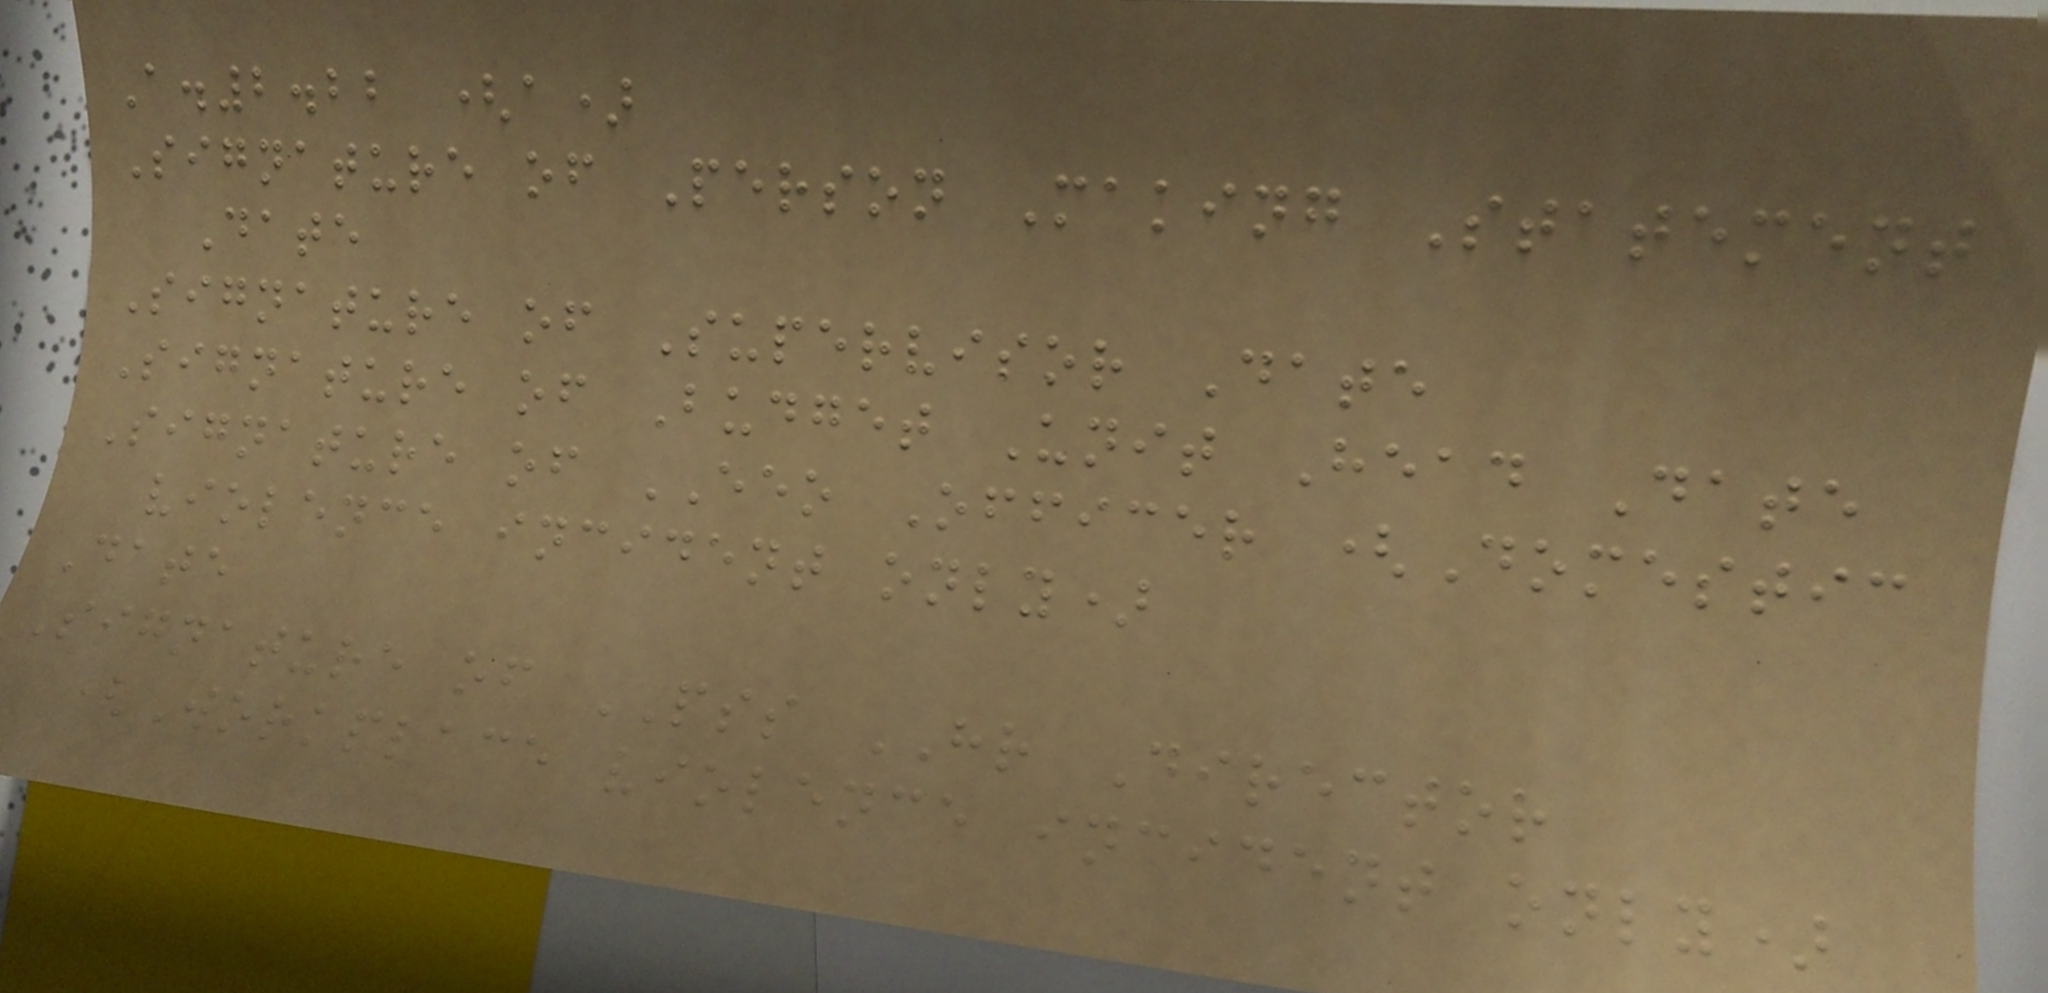A.2.22 (a)
Signature of Person Making Statement
Date
Signature of Supervisor Date
Signature of Budget Unit Head Date
Signature of EEO Officer (Domestic
violence incident only)
Date
Signature of PSS HR Director
(Workplace violence incident only)
